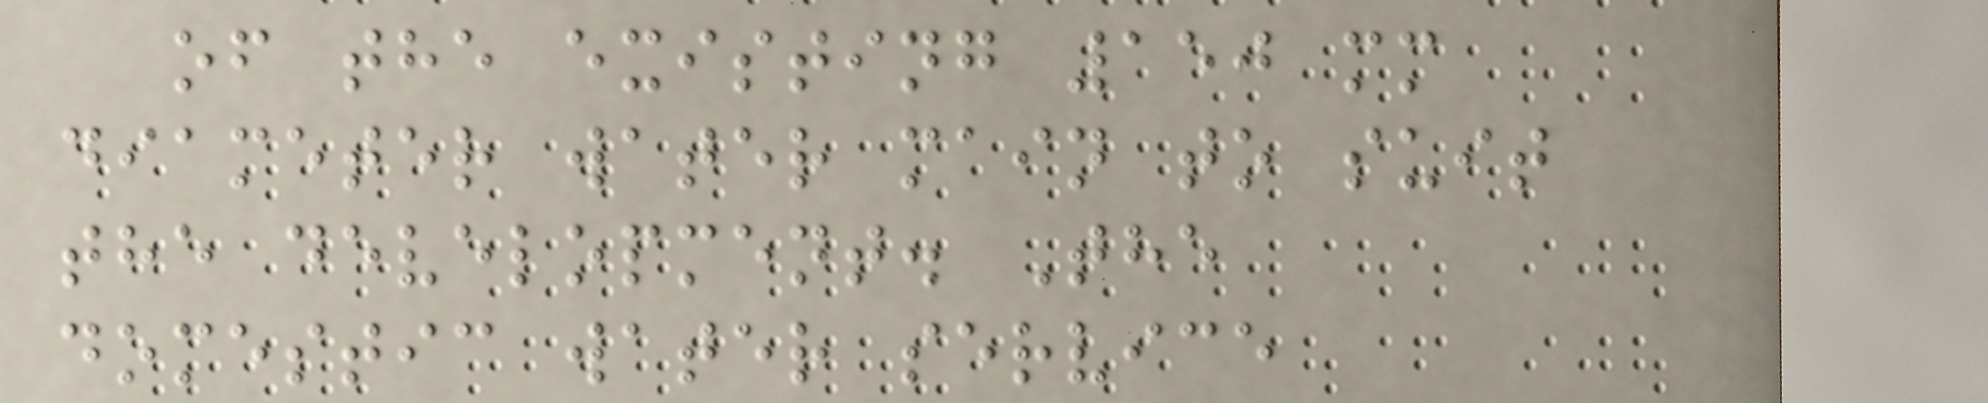of the existing 150 mm
diameter water main to suit
the development. The
domestic water service
